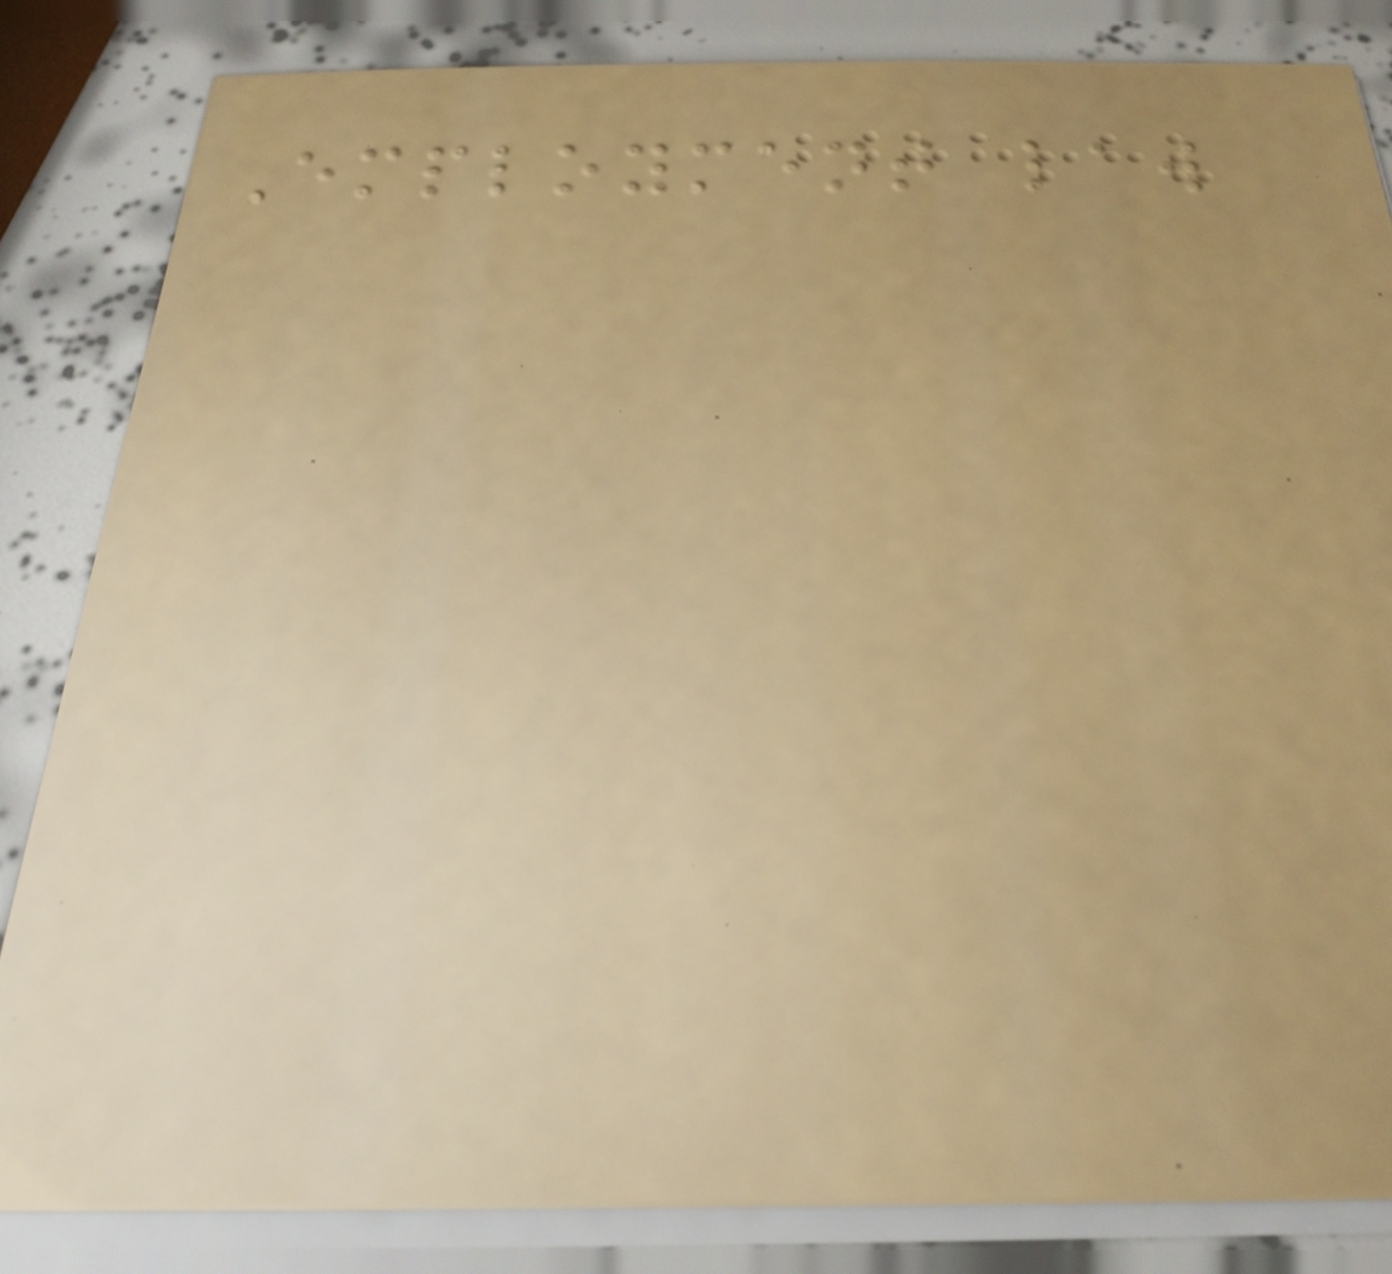Employment law
